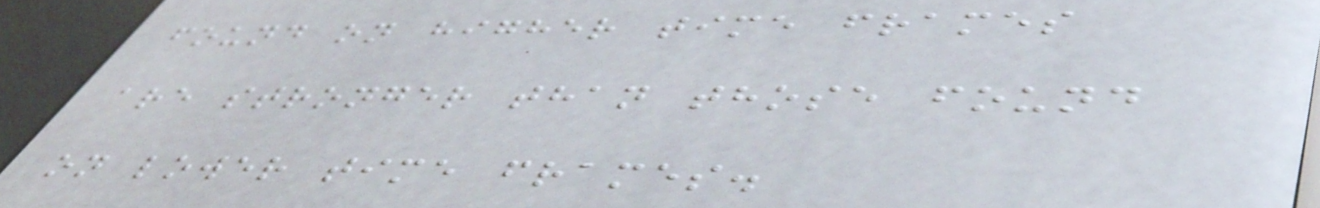found on higher time frames
are stronger than those found
on lower time frames.
